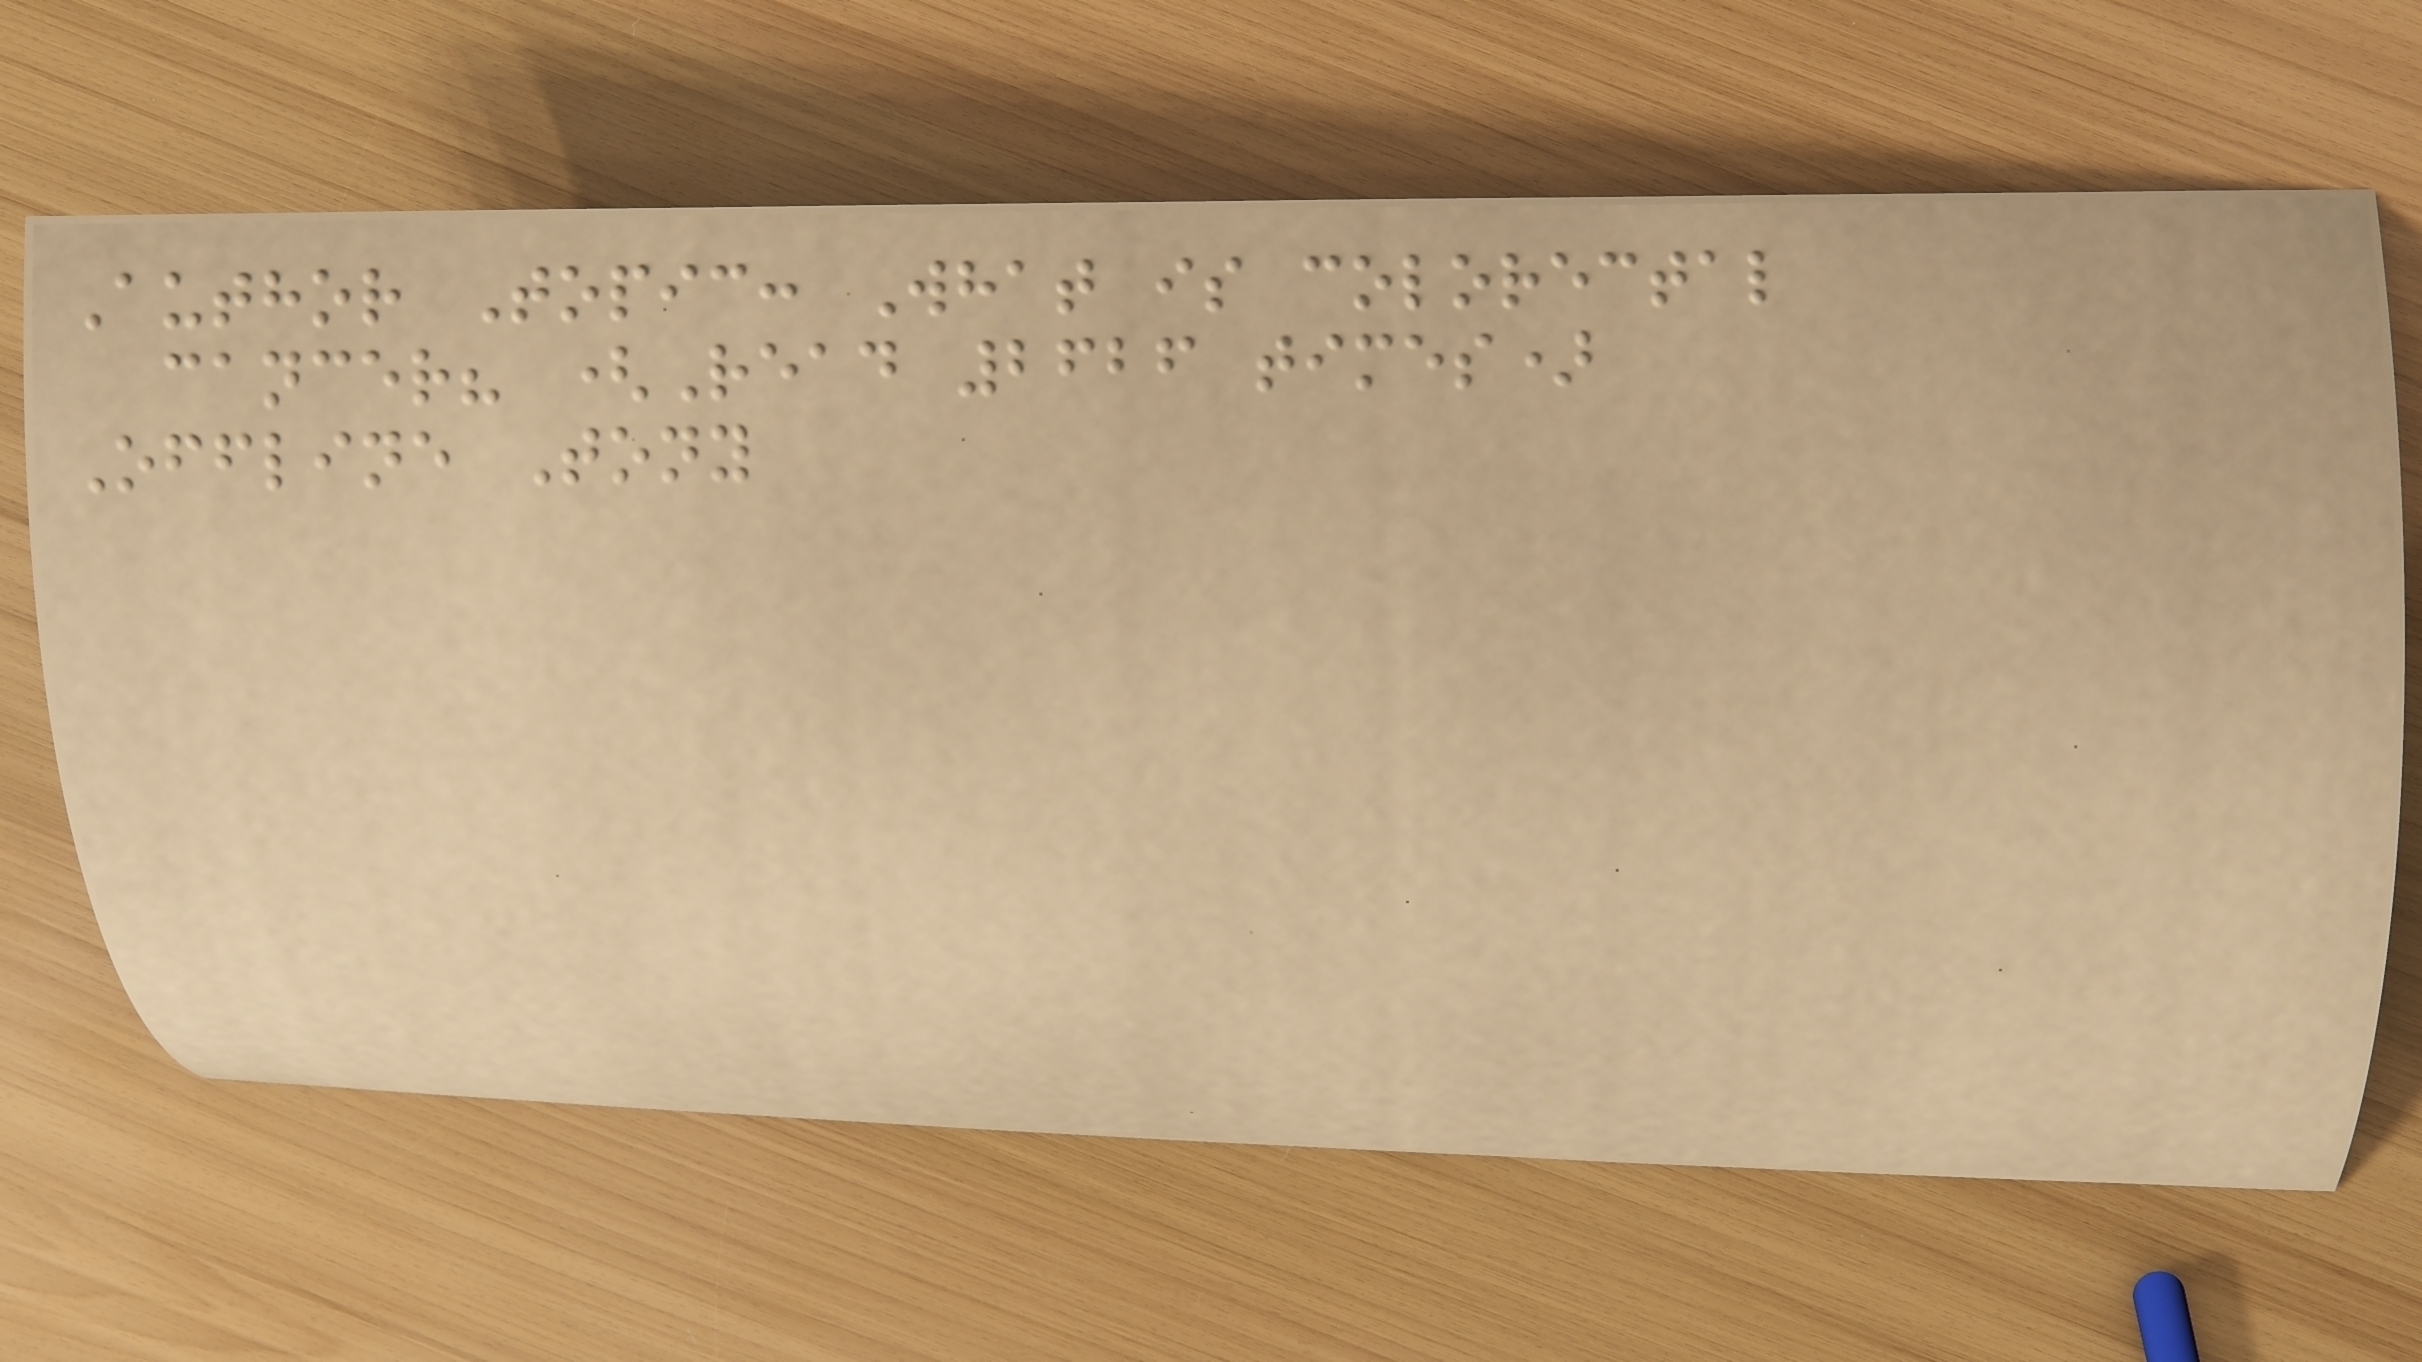Author Topic: What is colorectal
cancer? (Read 2626 times)
Offline Tony
